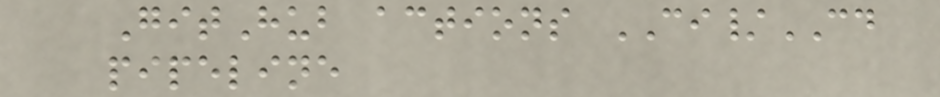GitHub actions CI/CD
pipeline
